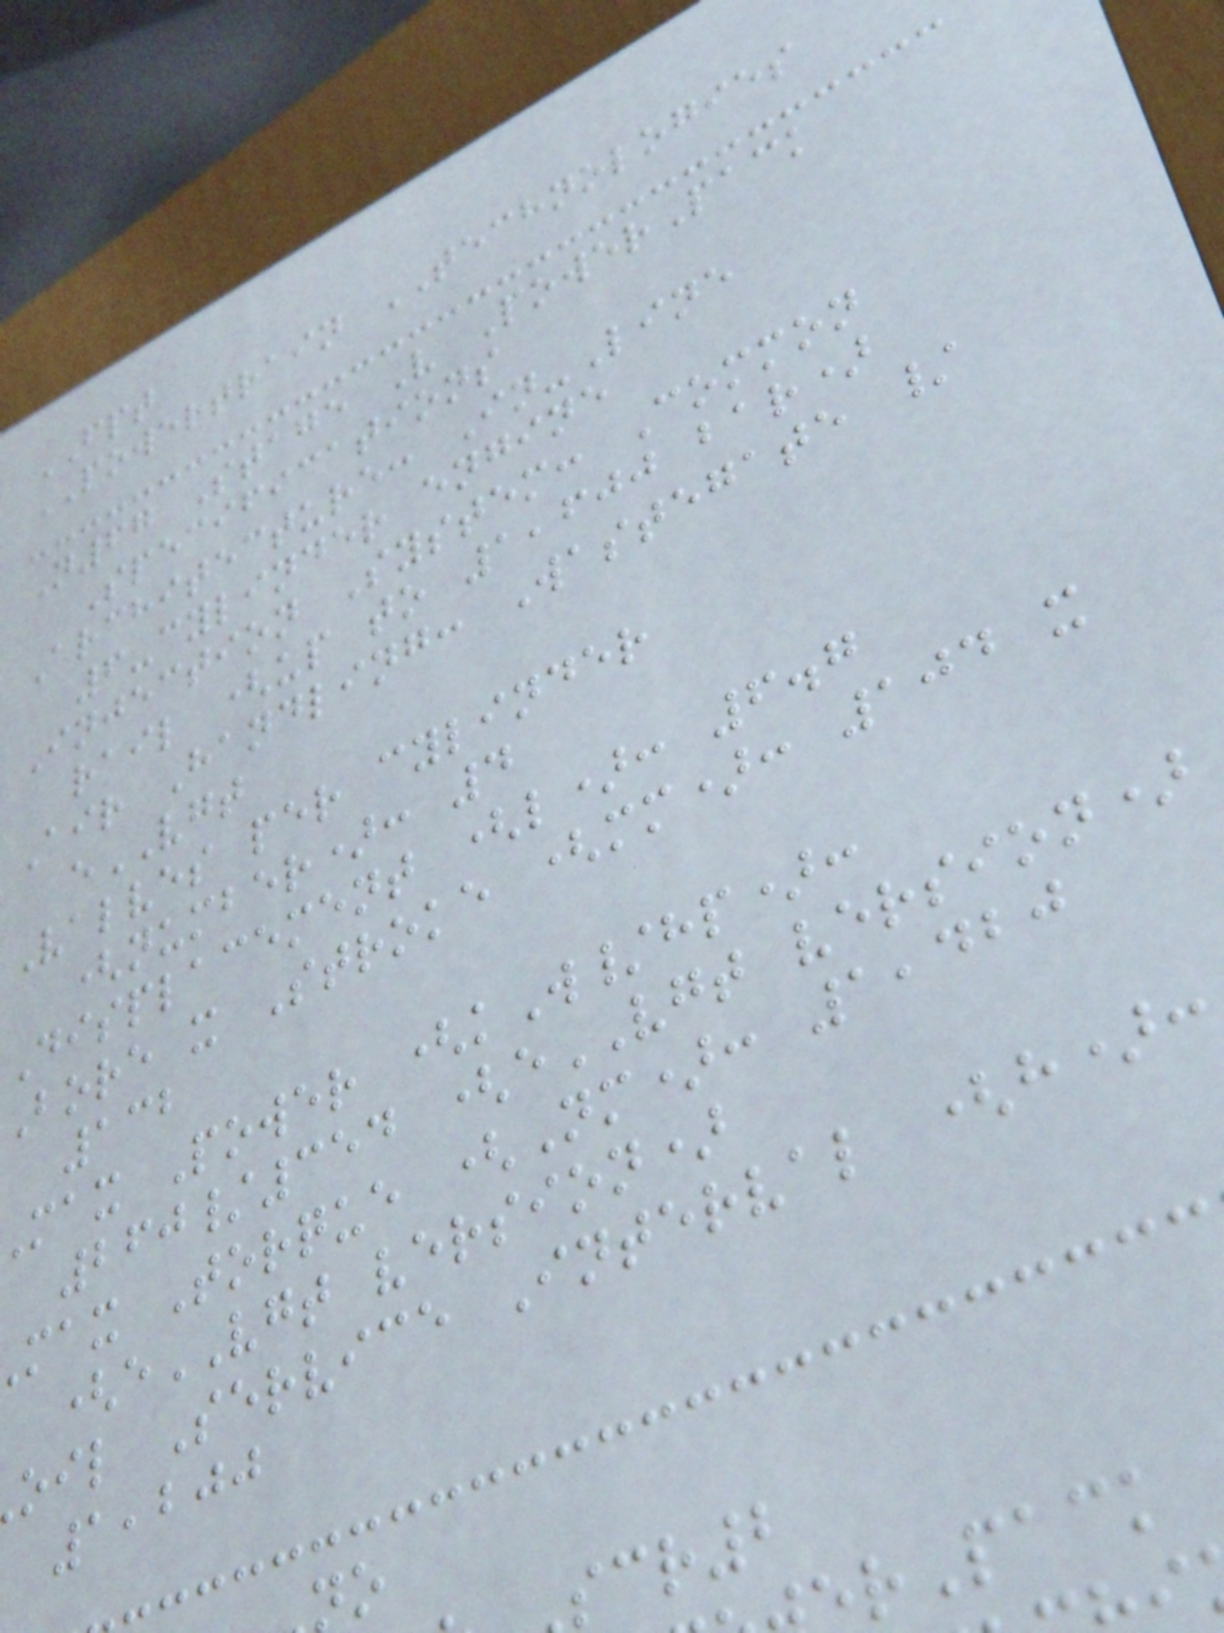FPT
POWERTRAIN TECHNOLOGIES
N67 Stage V PowerPack
Specifications
Architecture: In-Line
6-cylinder engine
Injection System: Common
rail (up to 1,600 bar)
Air Handling: Wastegate /
eVGT
Valves per cylinder
(number): 4
Displacement (l): 6.7
Bore x Stroke (mm): 104 x
132
max Power (kW/hp):
260/354 (eVGT version)
max Torque (Nm): 1,420
(eVGT version)
oil Service Interval (h):
1,200
scr2
